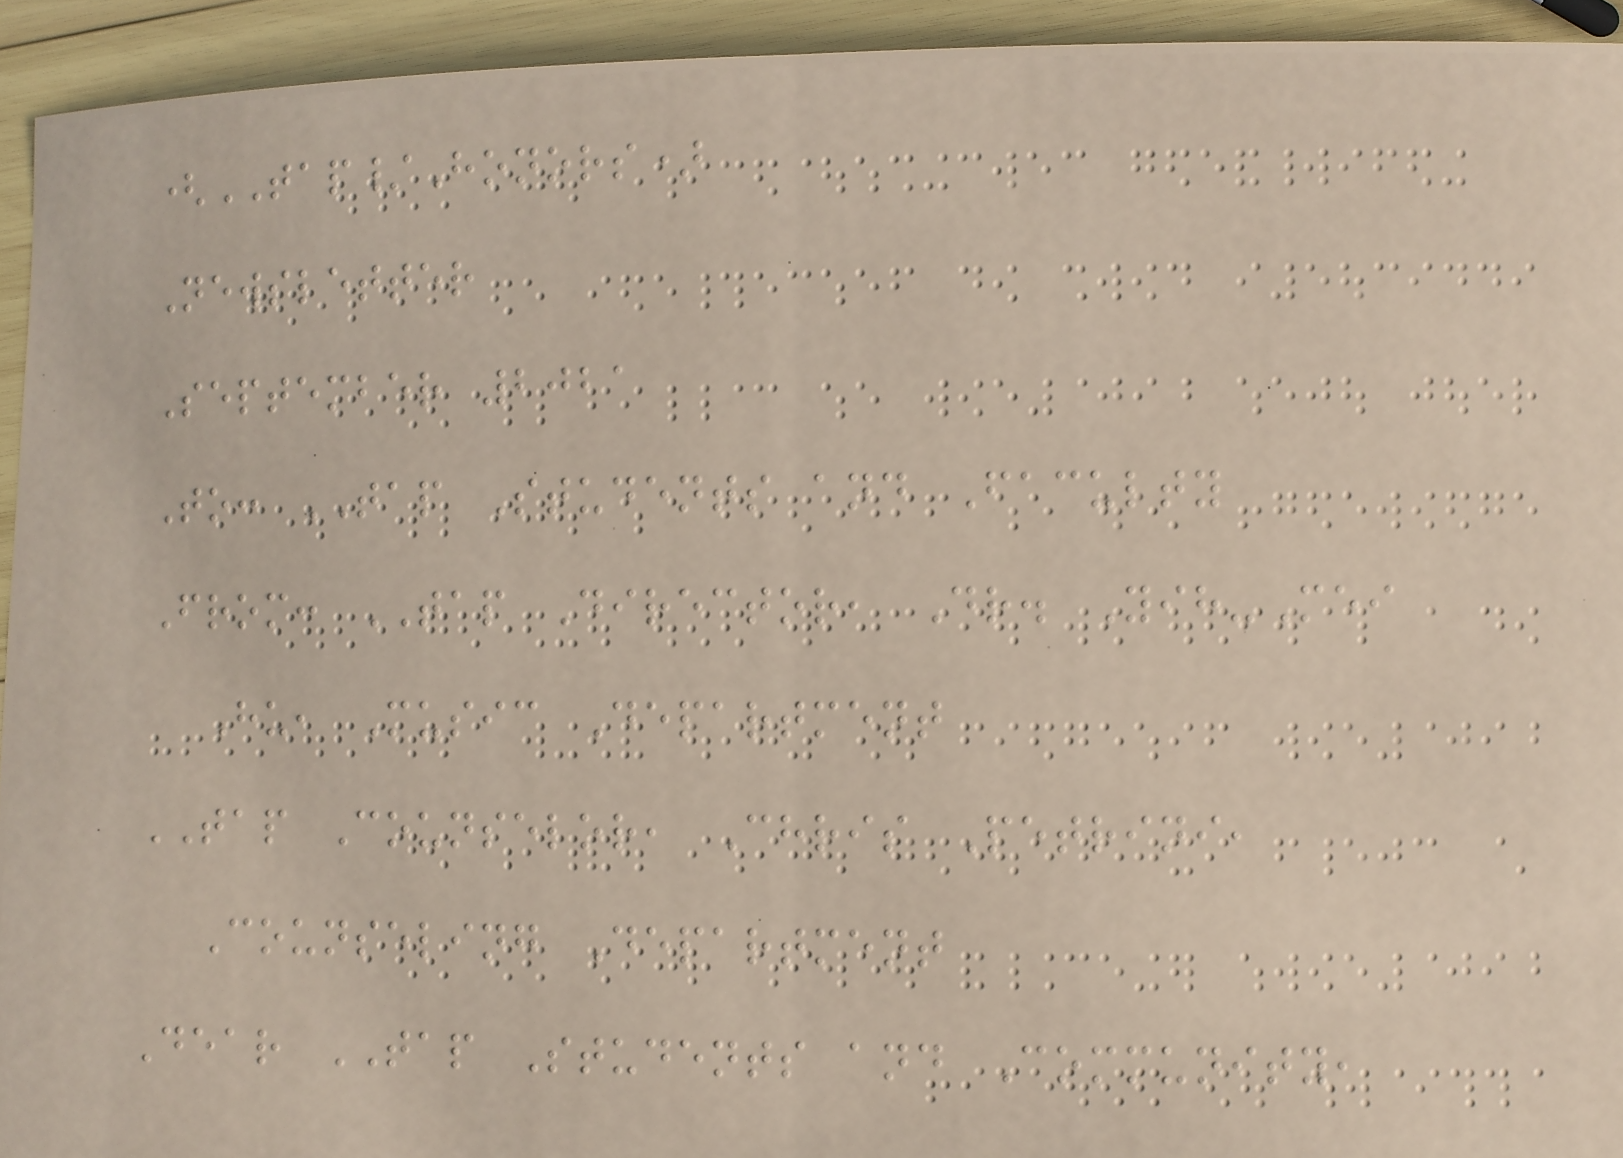(TAP/Honors)
Newsletter
September 2021
To: TAP Students and Faculty
From: TAP Director, Dr. Yih-Mei
Hu, Music Department
TAP Counselor, Chris Petrini,
Counseling Department
Dear TAP Students and Community,
